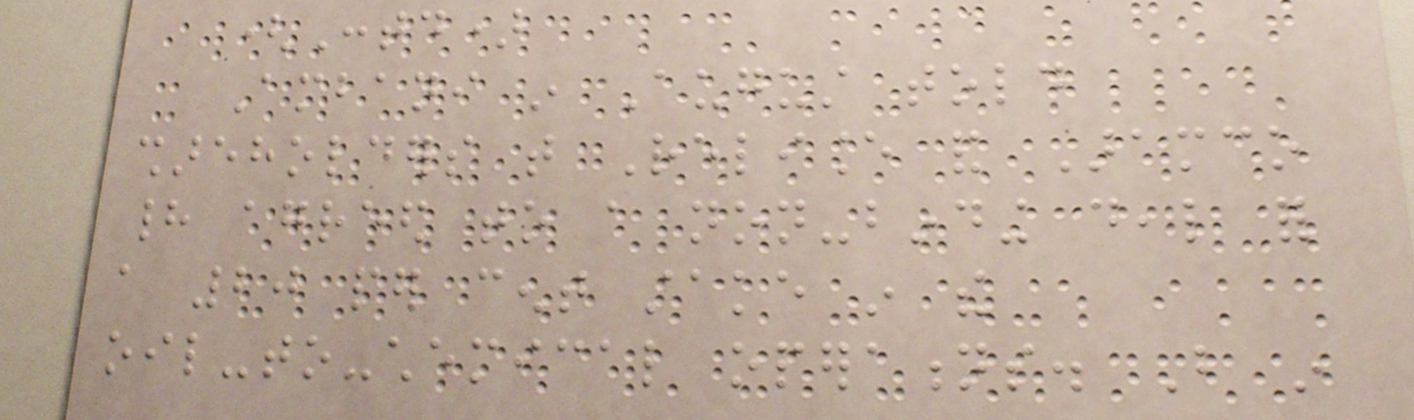(Contd)
Ambani in August told
shareholders that Reliance and Aramco
had agreed to a non-binding deal for
a 20 per cent stake in the
oil-to-chemical operations. But in
